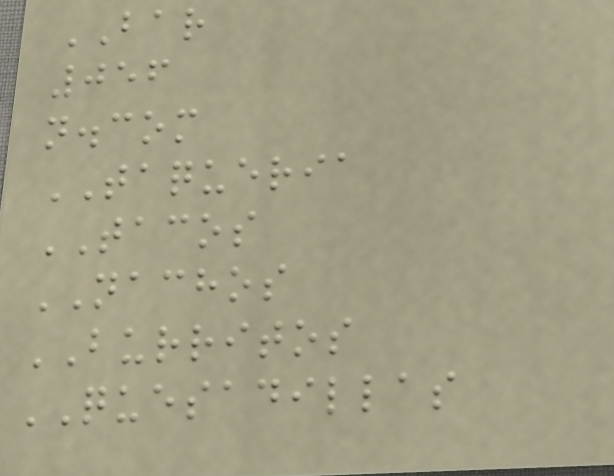BAR
056
n.com
TAQUERIA
TACOS
NACHOS
BURRITOS
QUESADILLAS
